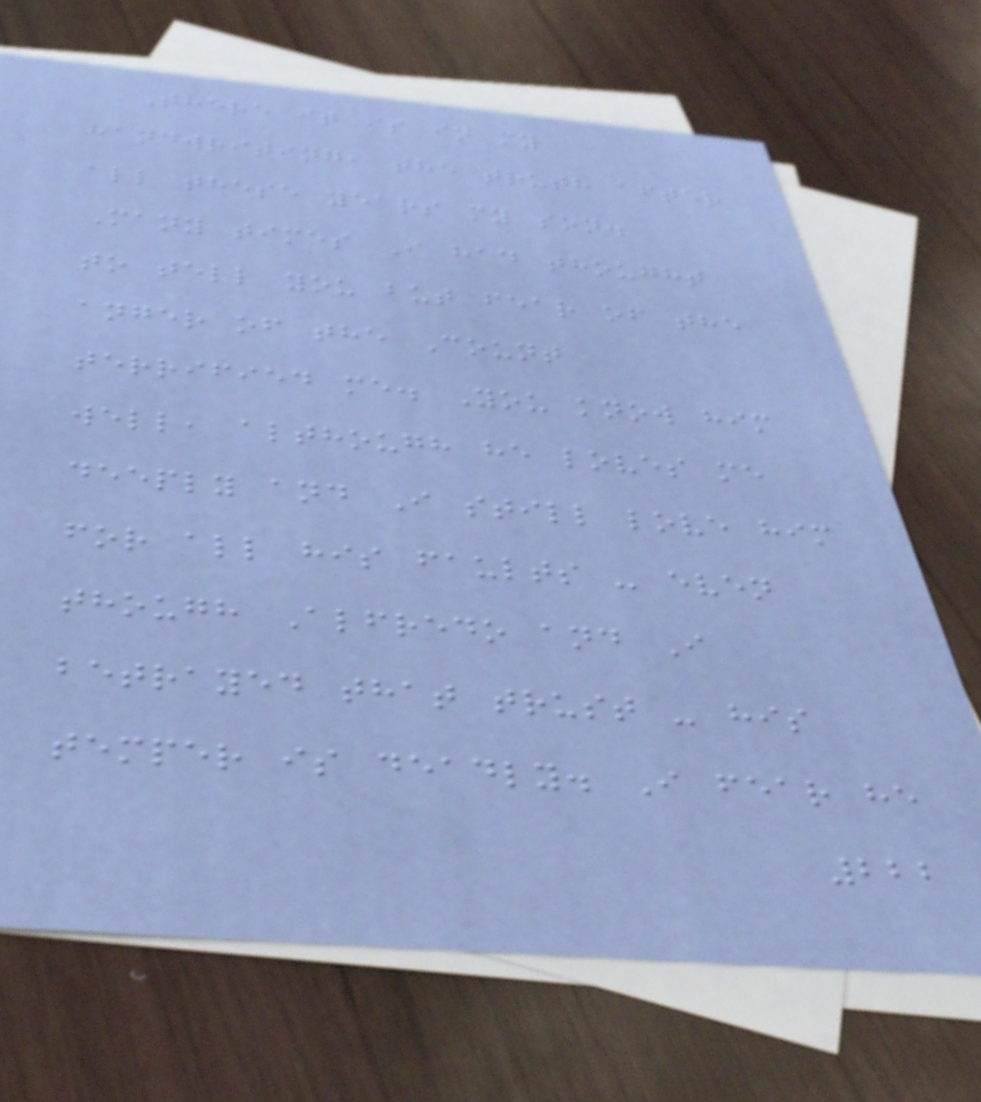There it is in my
handwriting, the truth after
all these years my son.
Many times I had thought
to tell you but fear of the
anger of the Count
terrified me. You know him
well, although he loves me
deeply and I still love him
for all his faults - even
though Alfredo and I
betrayed that trust - his
temper is deadly. I fear he
222
